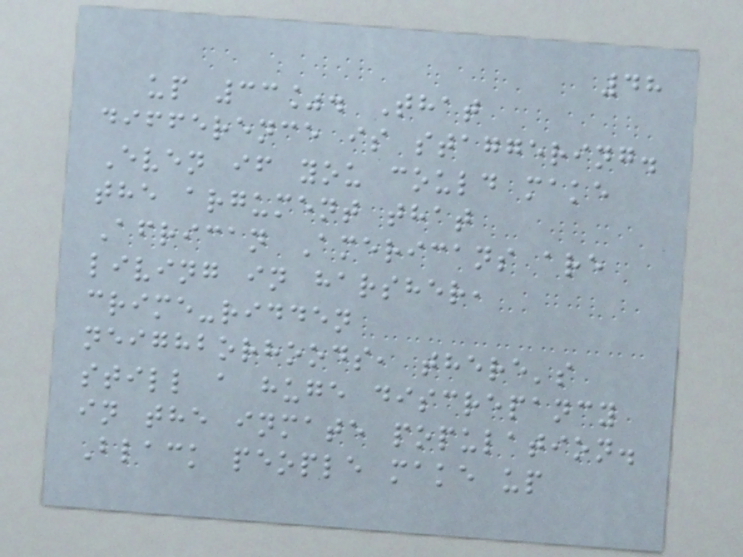48
up 33%. That
difference is staggering.
Even if you could make
the argument that
African Americans are
living in harsher,
crime-ridden
neighborhoods, there's
still a huge discrepancy
in the inmate population.
Black people make up
